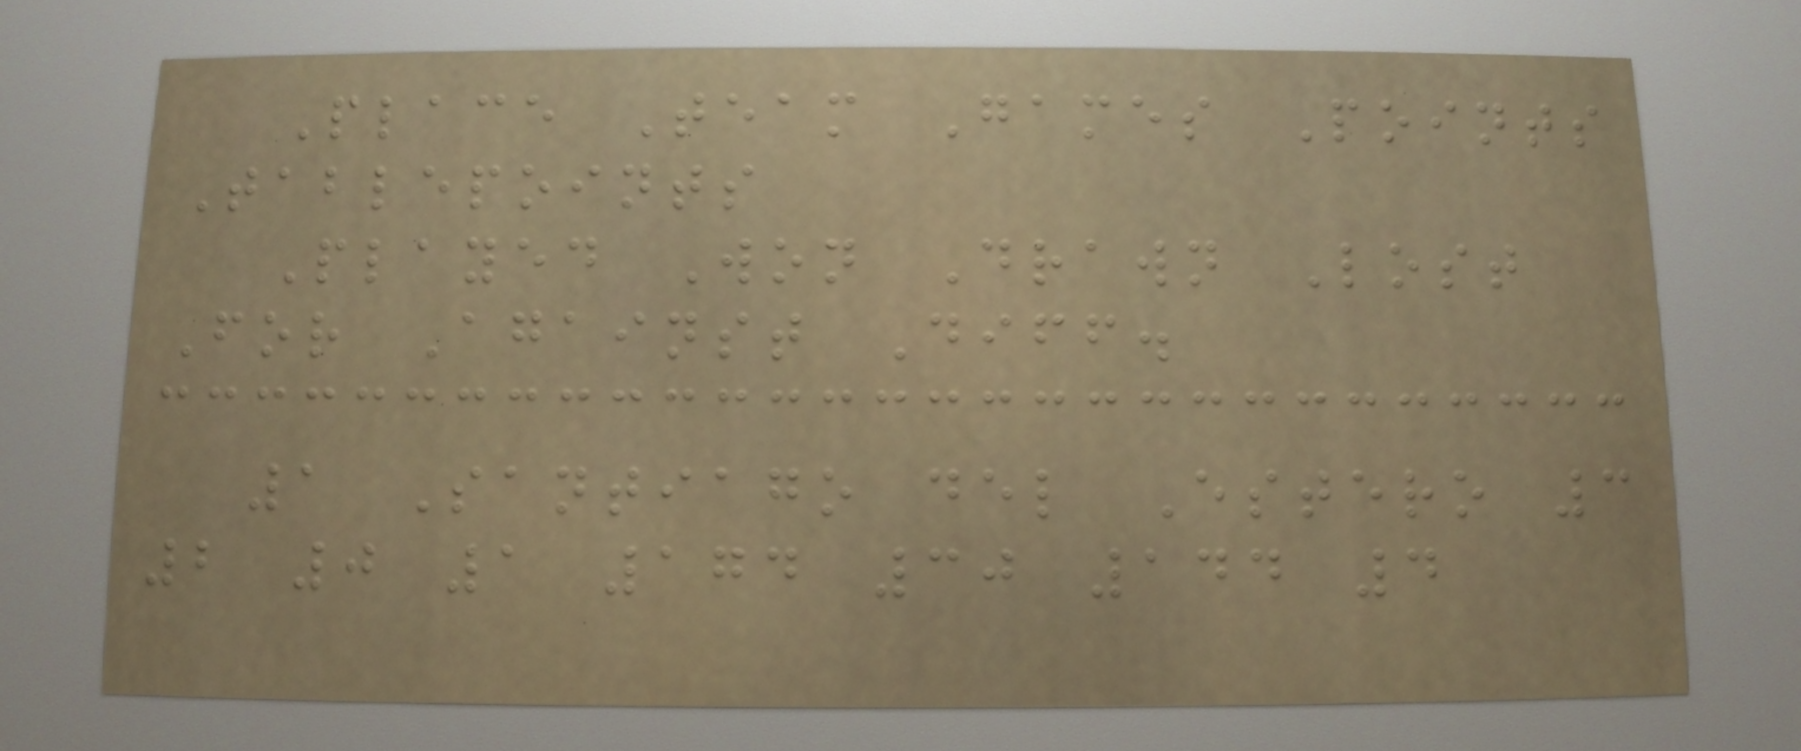Place Team Games Points
Tablepoints
Played Won Drawn Lost
For Against Diff.
1 Santiago del Estero 3
2 0 1 174 30 144 4
